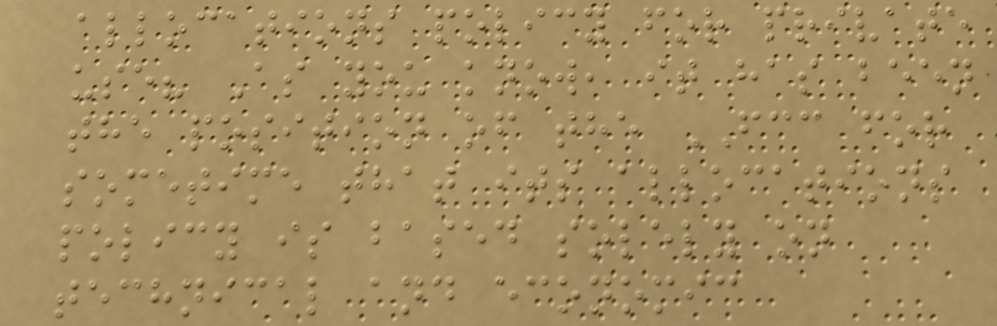allocations policy for private
use? As you know, it has been
the position of the FCC for
sometime that its allocations
policy is based solely on
technical and economic
